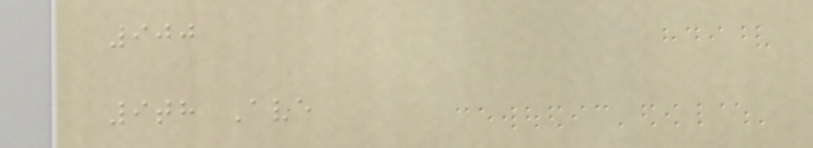900
9th Ave
